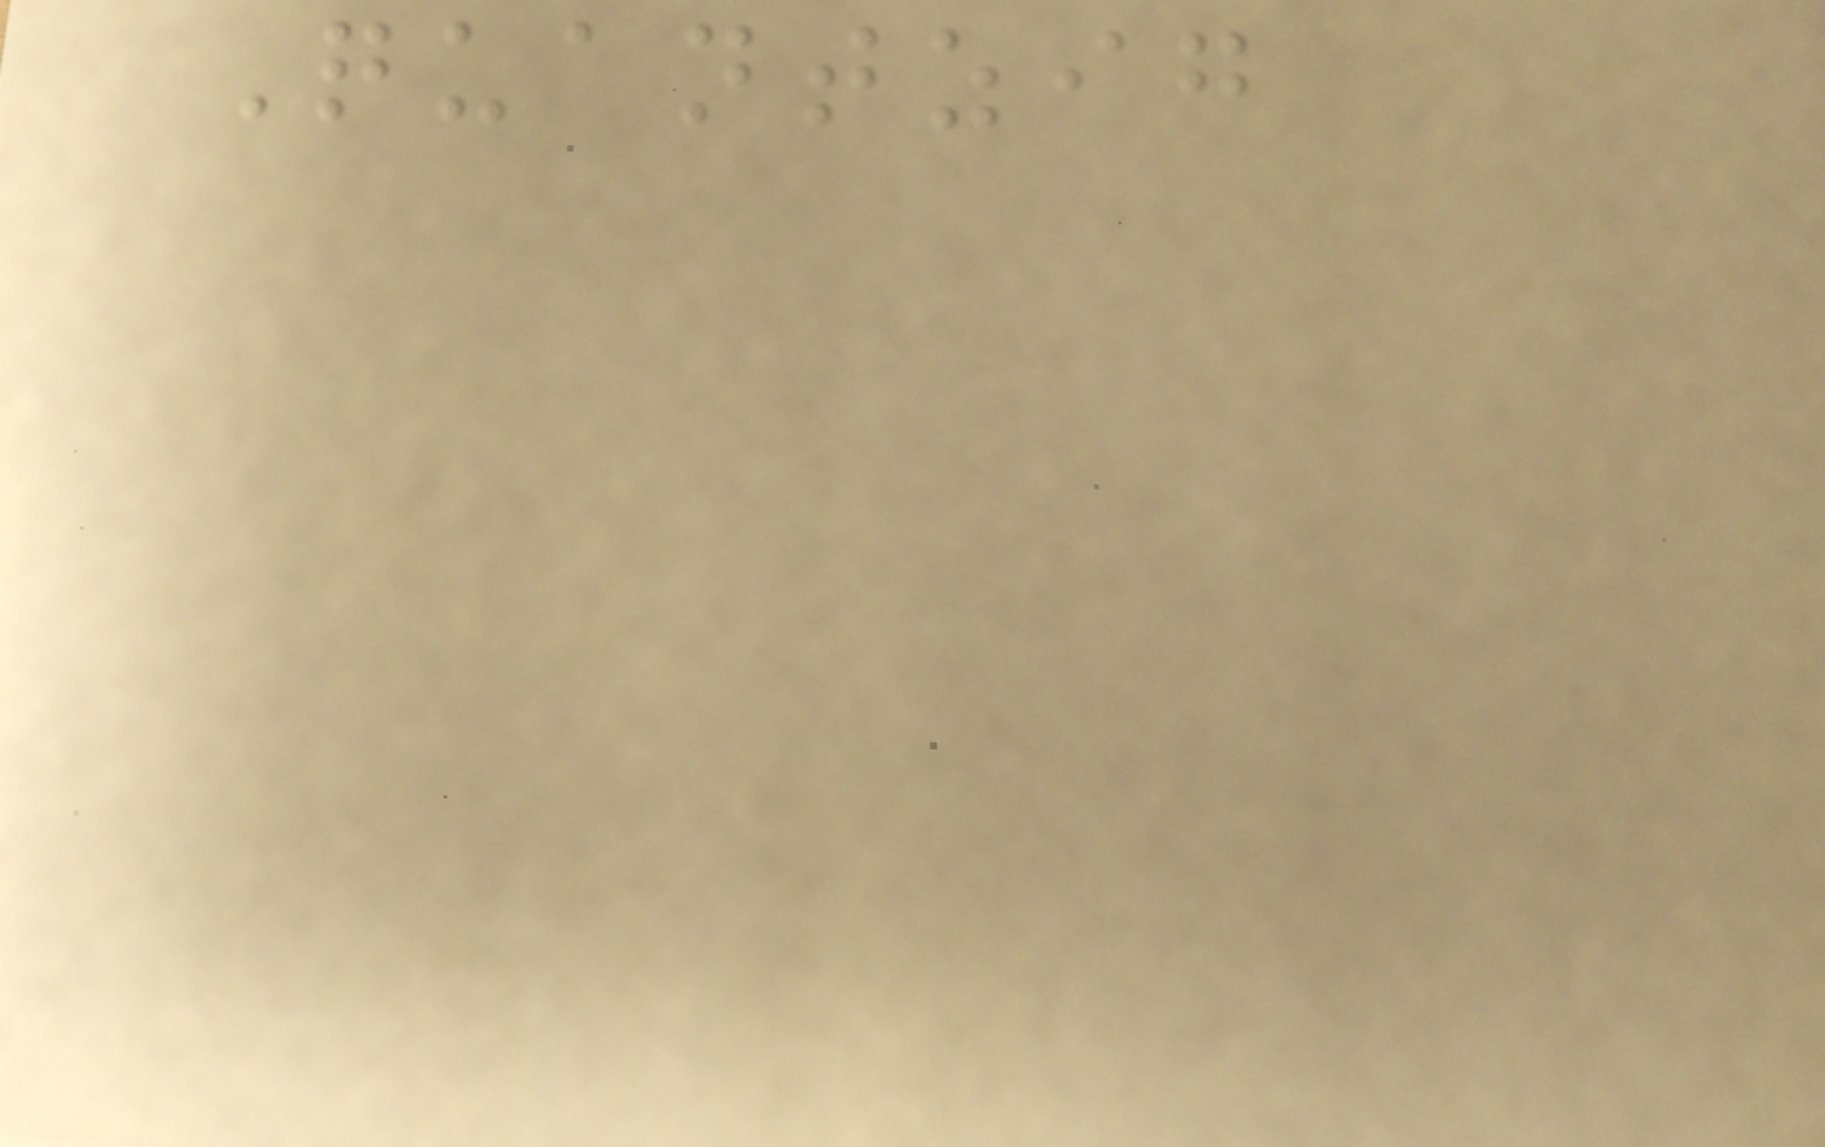Quantzig
